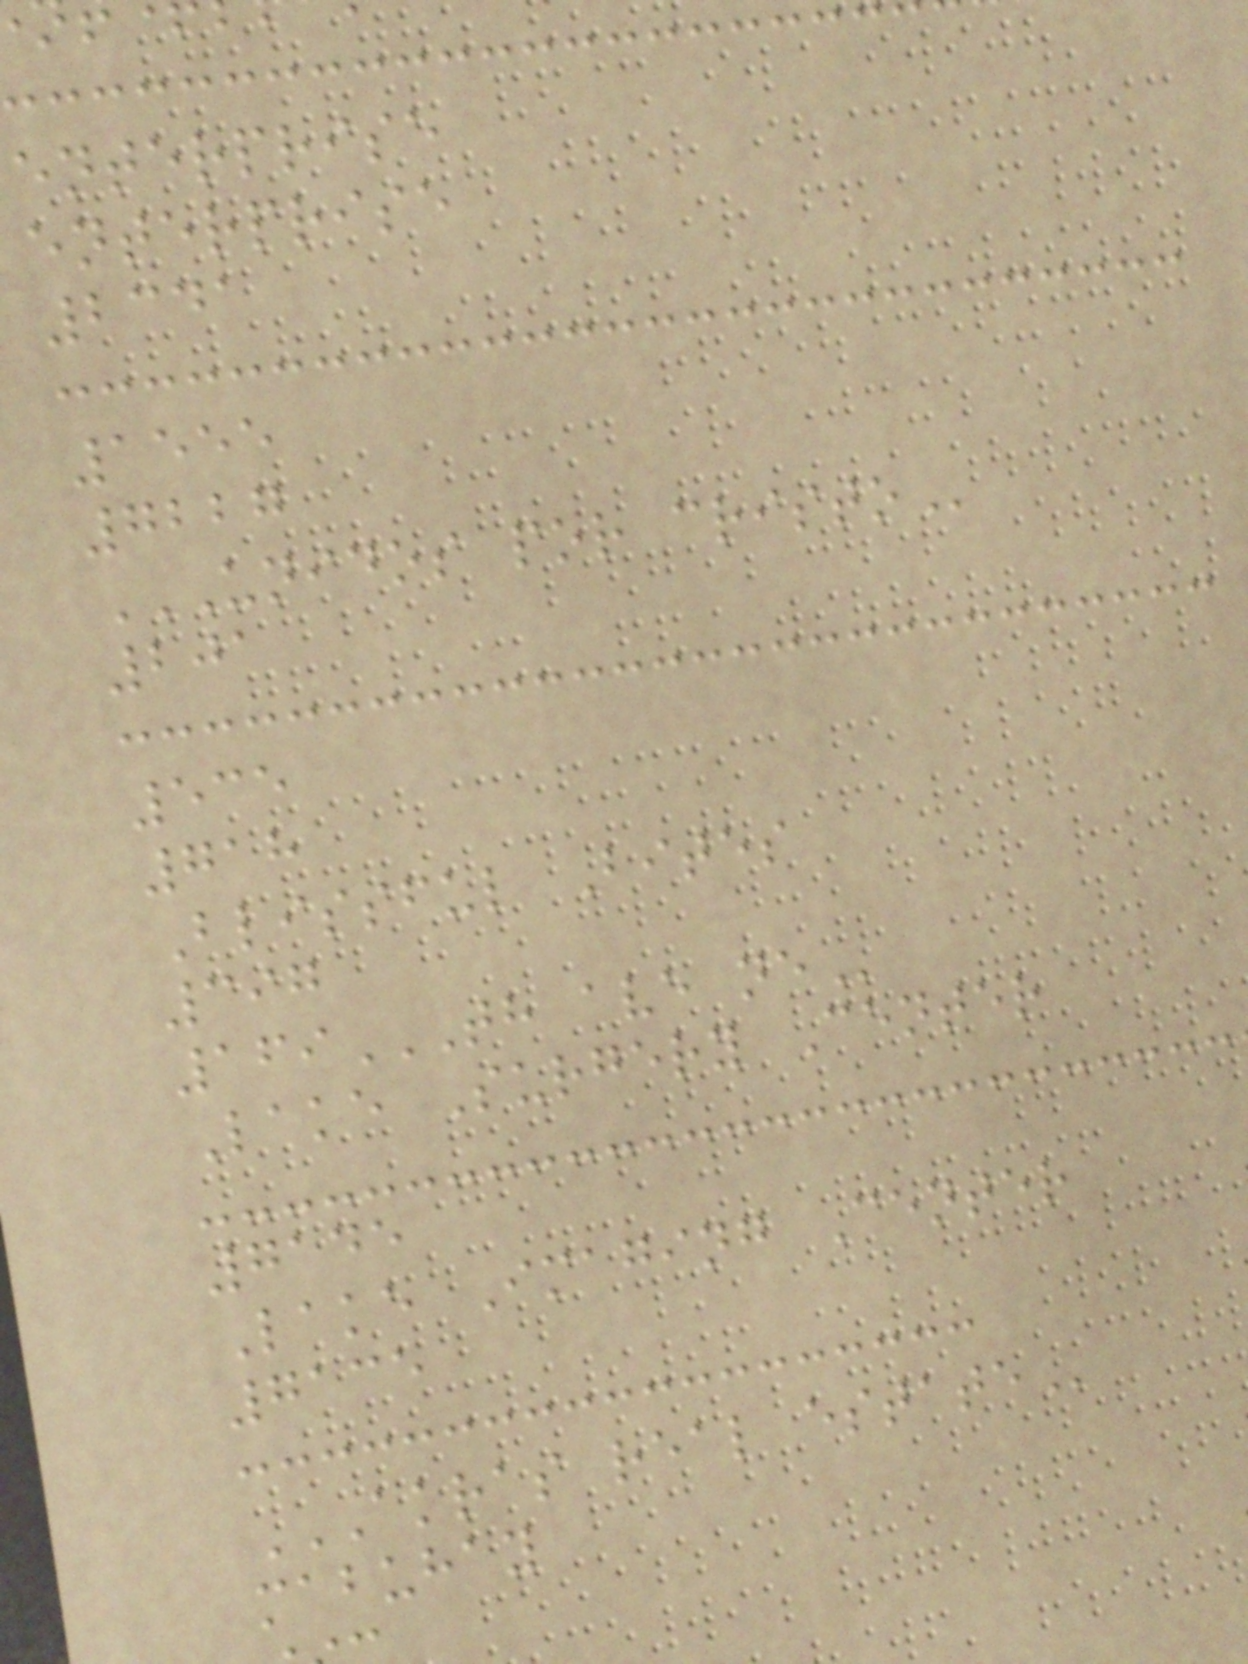enterprise
enterprise
2341
1555
7227
UNIDOS POR CRISTO
201
535
718
Blissful Bites
397
169TH AVE NE
Lake Surgery Center
7145
Lake Imaging Center
7135
AKRAS REAL ESTATE
mabuhay
